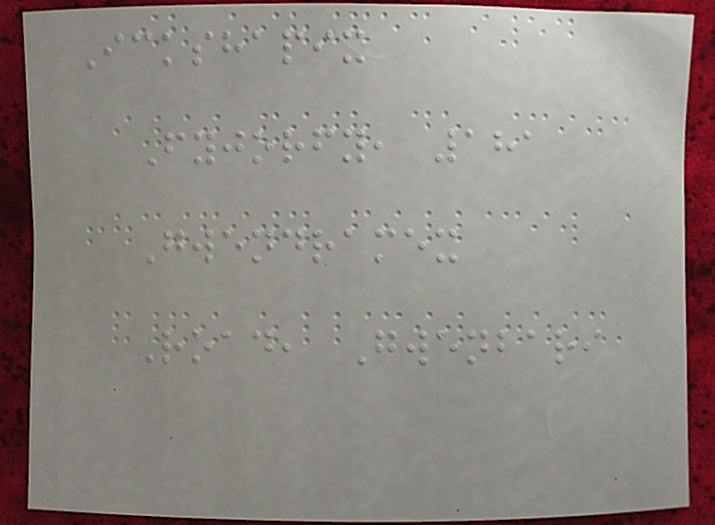Ickshapix
Fyjorfy, 181
Gwendramex
Road, Gwenbari
